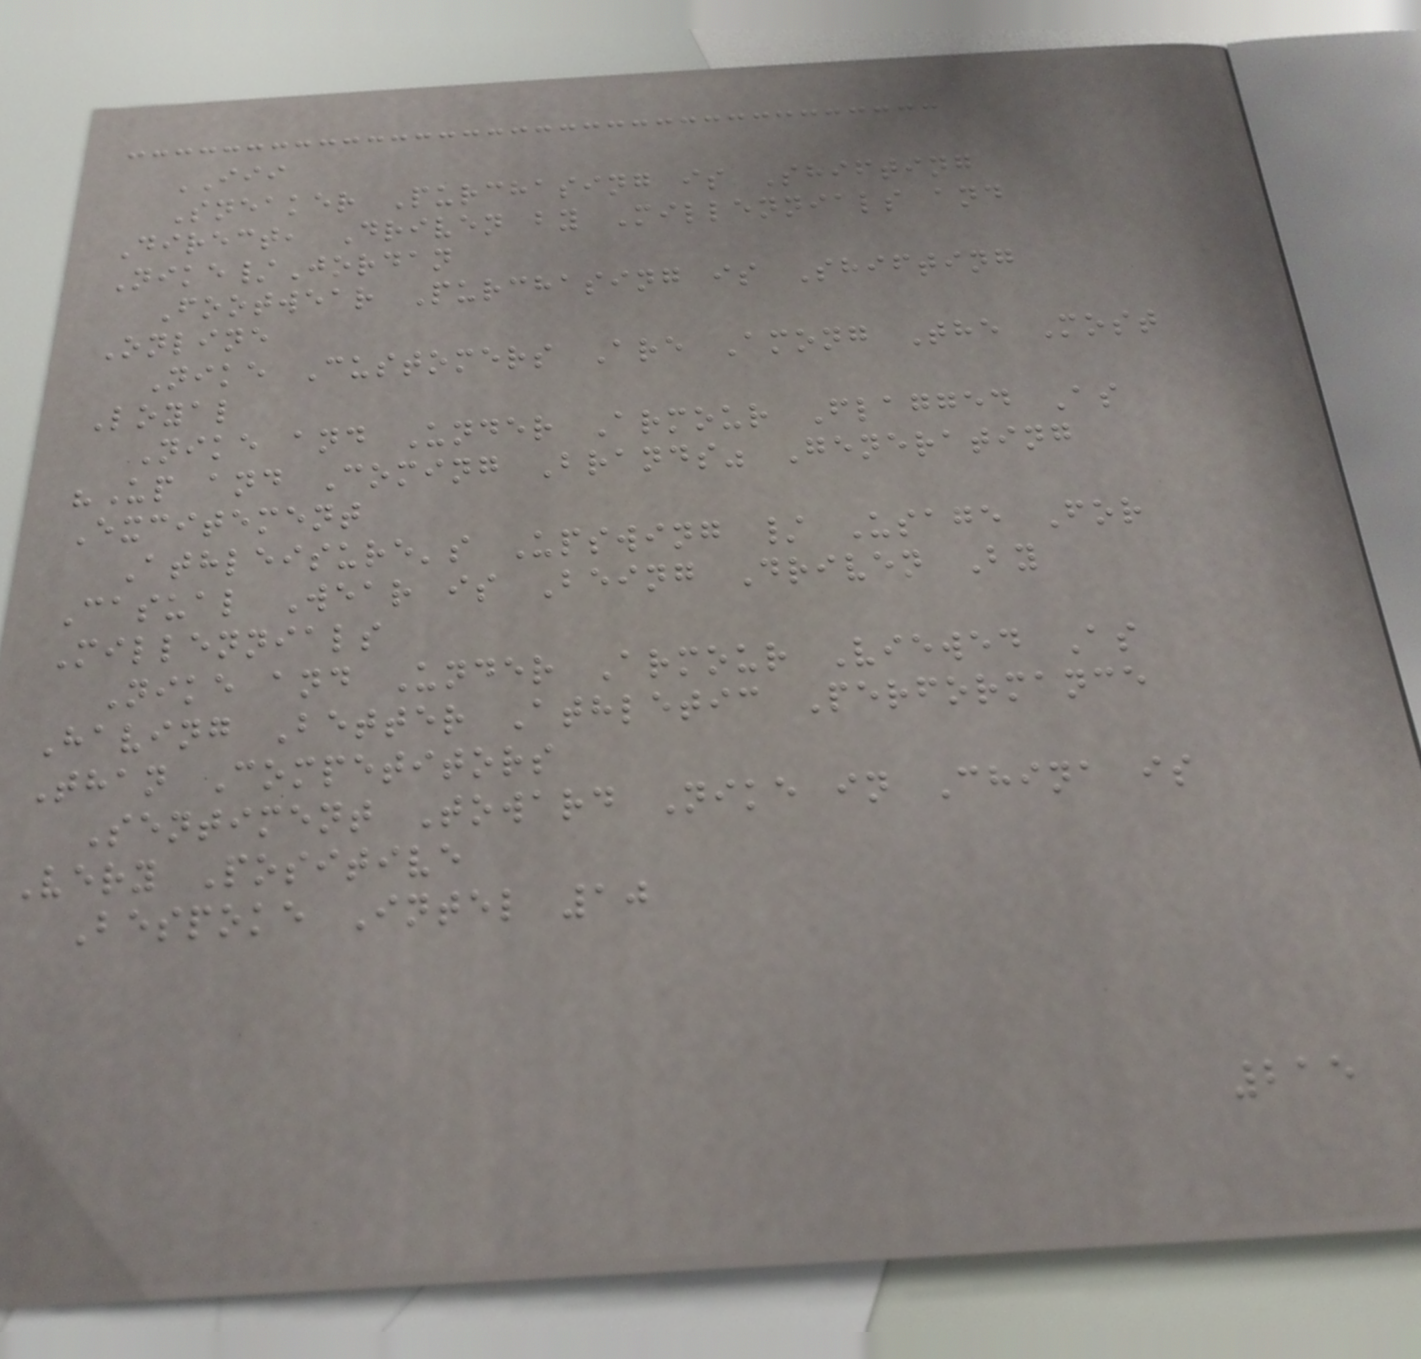III
Sneaker Purchasing is Shifting
Direct, Driven by Millennials and
Nike/Jordan
Footwear Purchasing is Shifting
Online
Nike Customers Are Among The Most
Loyal
Nike and Under Armour Flagged As
"Up and Coming Brands" Generating
Excitement
Athleisure's Upswing / Usage For
Casual Wear is Being Driven By
Millennials
Nike and Under Armour Viewed As
Having Better Athletic Performance
Than Competitors
Sentiment Toward Nike in China is
Very Positive
Bespoke Intel 10
215
